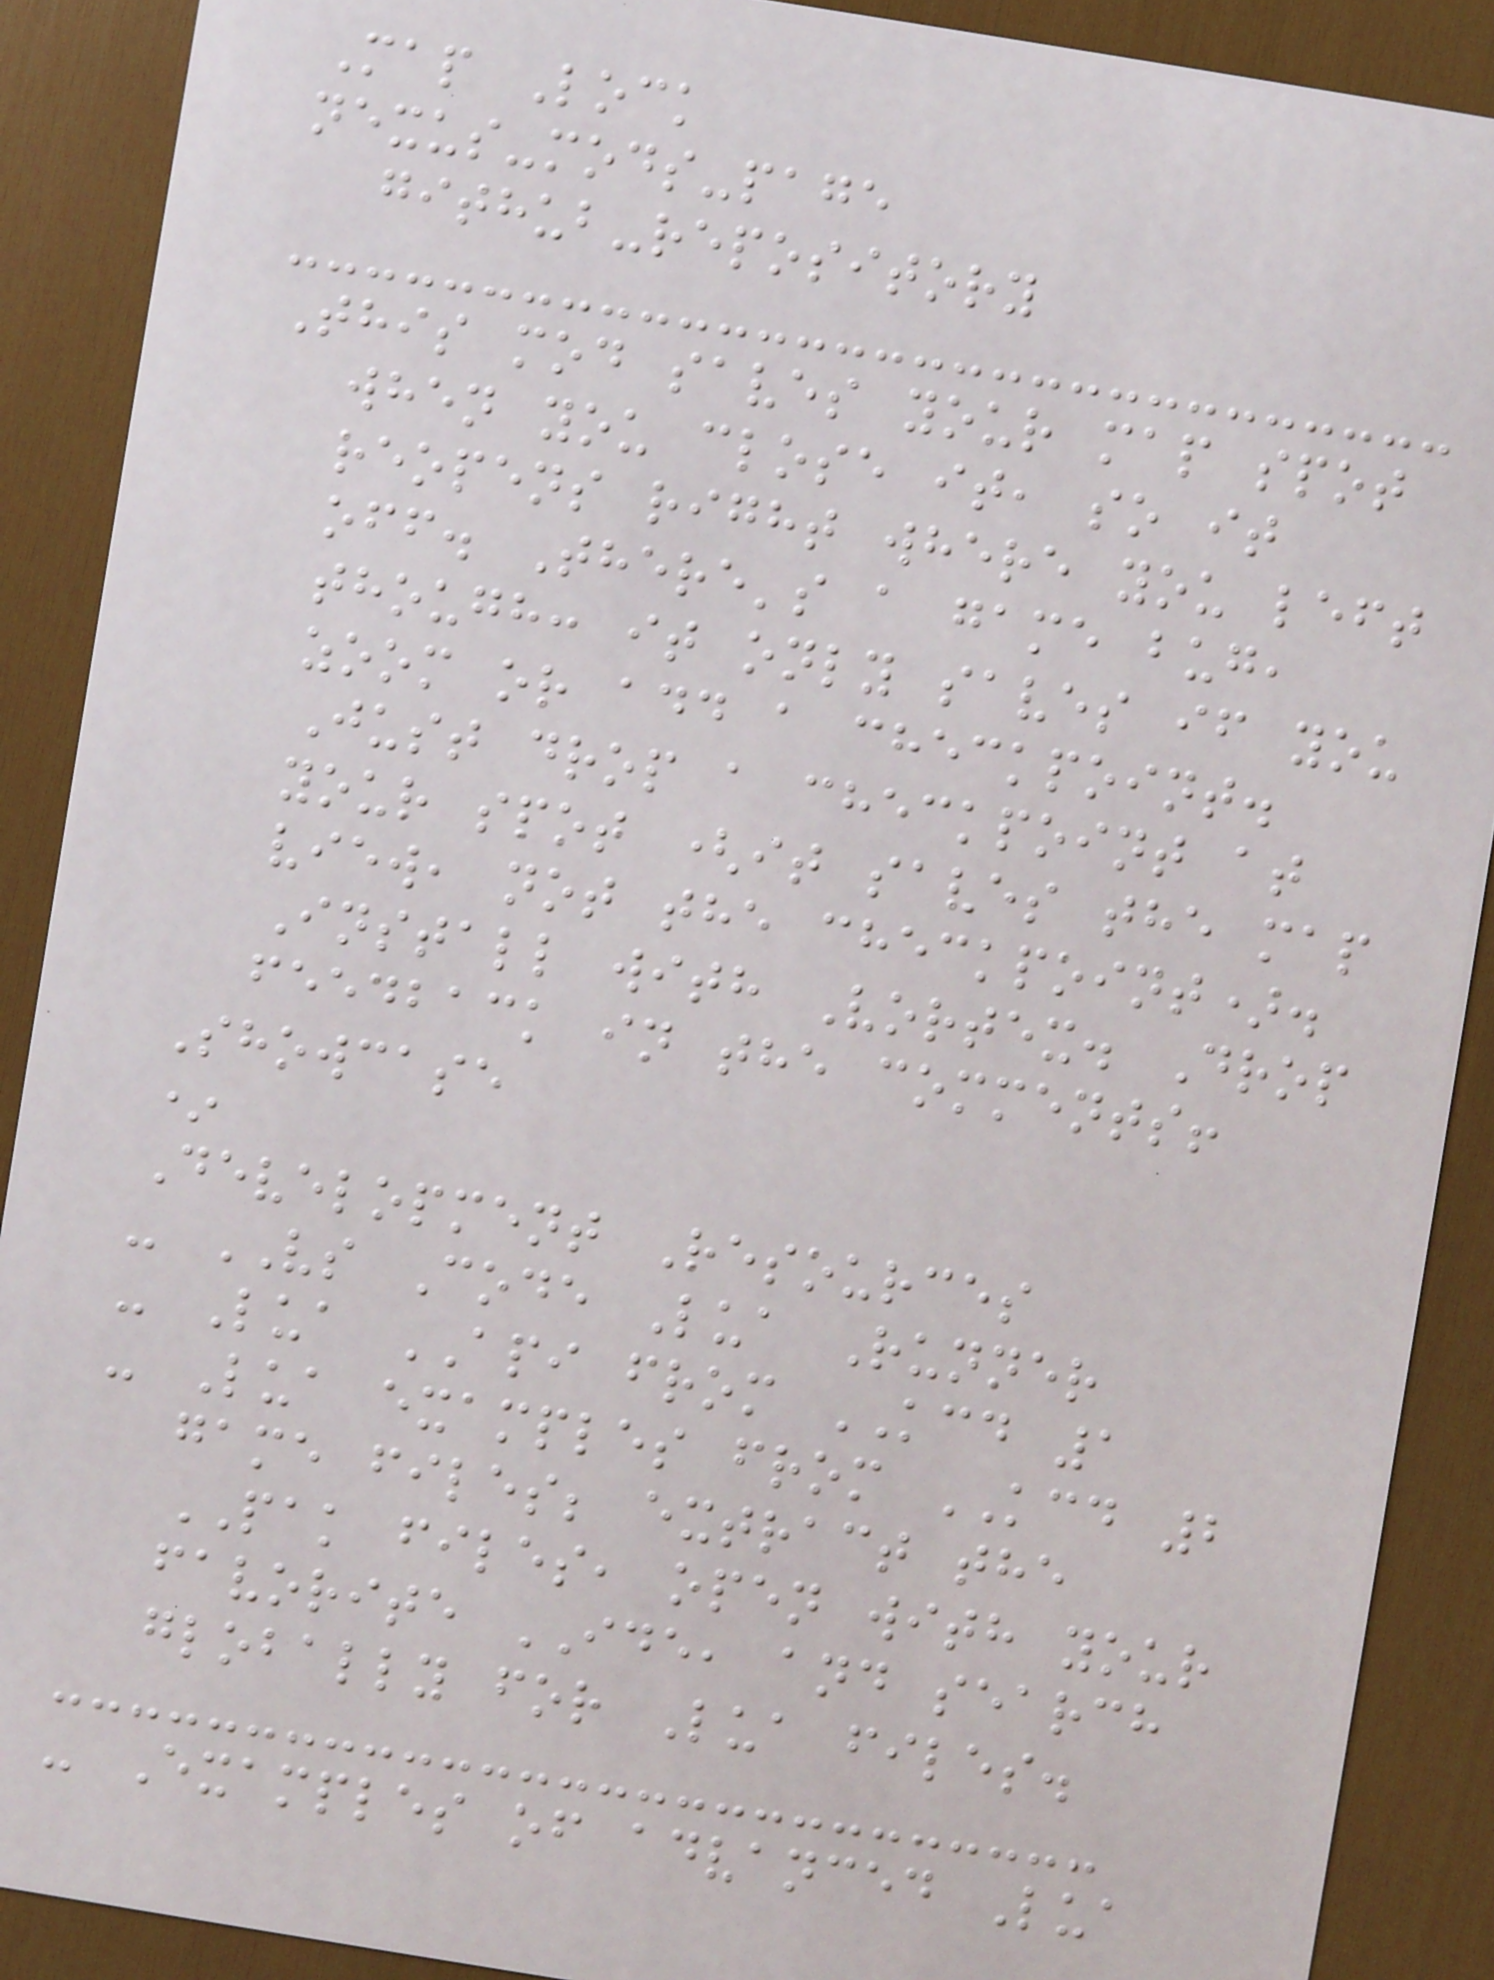Map Lock
nexus-mods-page
github-repository
This mod saves your map spot
when you close it, so it
reopens right where you left
off. There's a game bug,
though: it only saves if you
zoom or add a checkpoint.
Just drop a checkpoint at
your spot (it saves the map
view, not the checkpoint).
Install with Vortex. Drop
feedback in the comments!
Showcase
*
Development Resources
- VS Code Lua Runner
- Lua API from KCD 1
- Lua examples from KCD 2
game files; extract the
PAK files, open with your
favorite IDE, and search
globally for Lua files.
- Examples of advanced Lua
